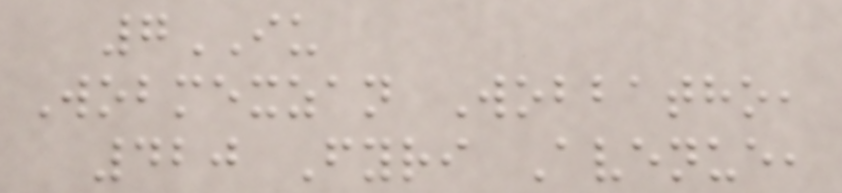7IU
Wobmexzan Wobbatho,
420 Fyri Avenue,
